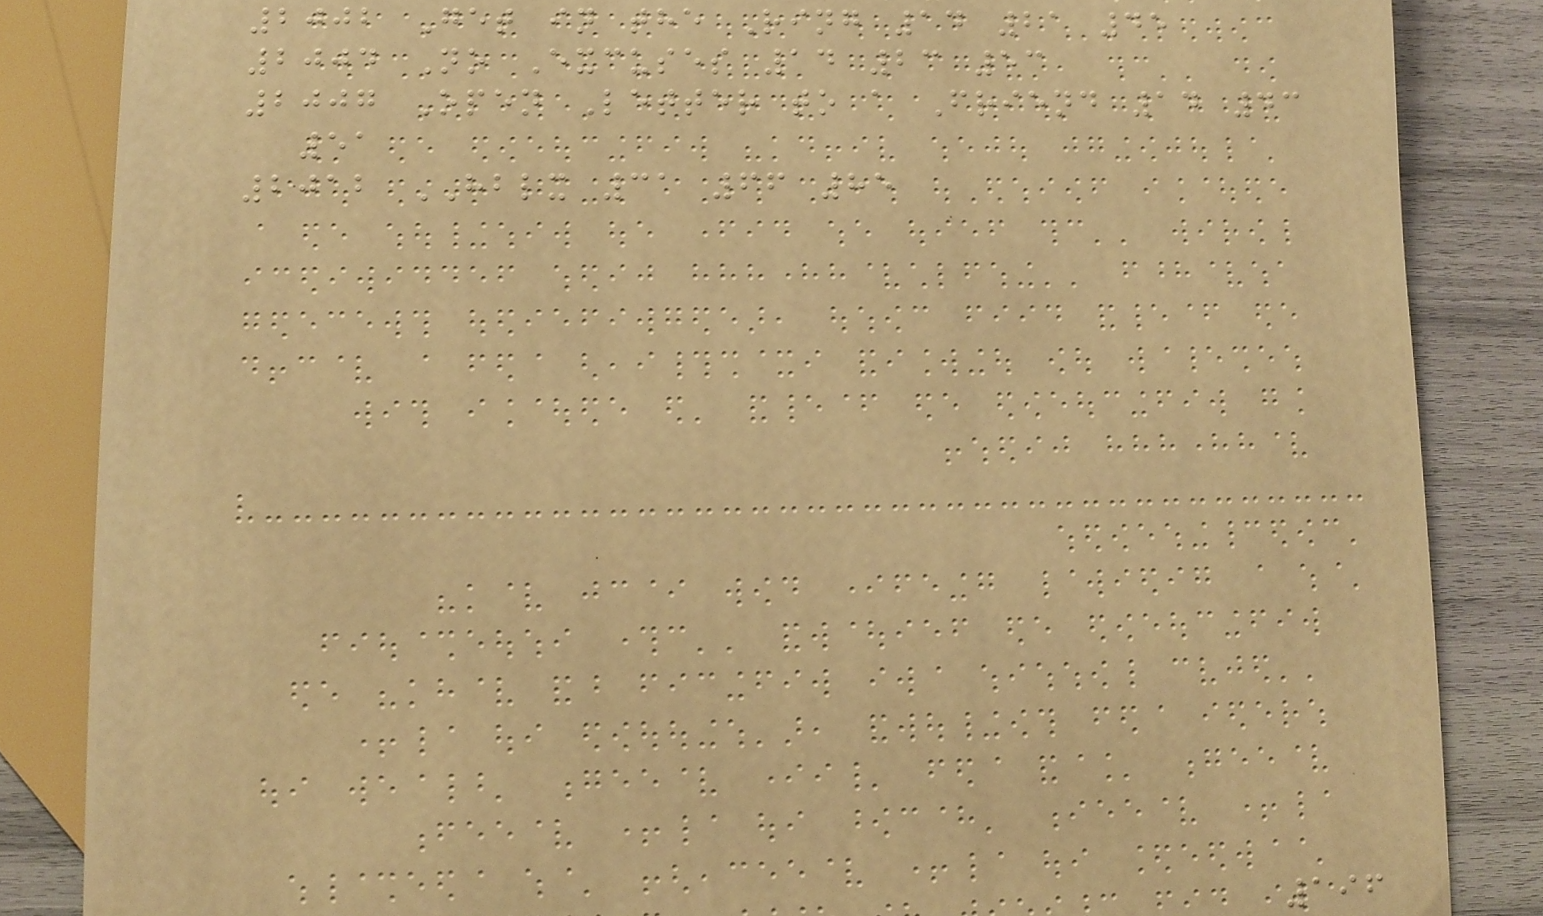2002 Get in the Ring 14 21 45
2004 No Excuses 14 23 53
2007 Open Letter to a Friend 14 43
51
2012 HBLX 31 66 85
196
